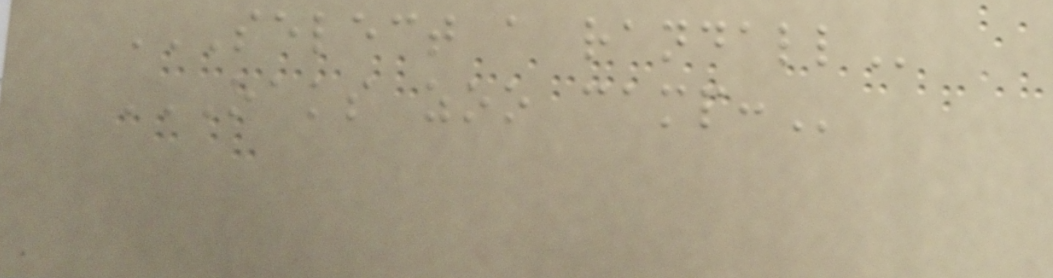SELECT A RANDALL
OAKS ZOO CAMP:
